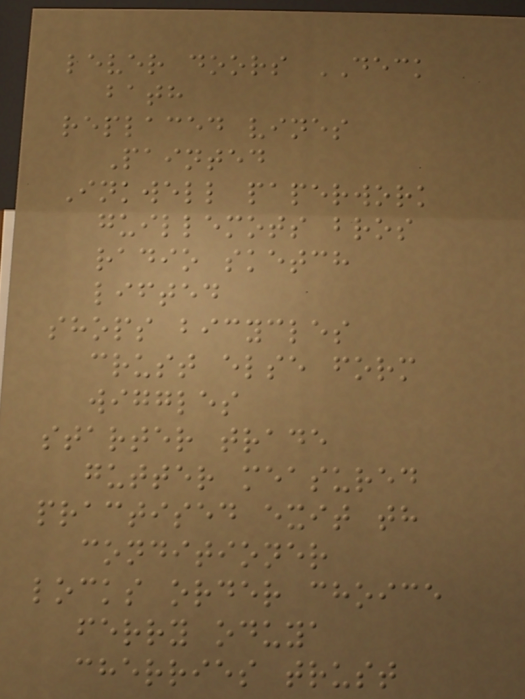lever doors DECK
bath
replaced vines
Painted
Inkwell paperwork
guillemots bros
radio sketch
lifted
shops bicycles
crust else form
wiggles
starter trade
gutter measured
practised exit th
conditioner
locks order choice
ferry oduya
cherries trust
